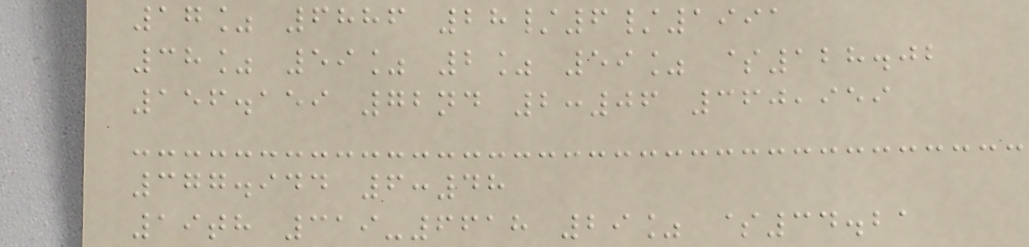17% 6886 28/6/1991
38% 59% 2% 59% $128.02
156.159 72nd 2:06 360,959
377.944 6:48
19th 319-6618 29% $34.21
